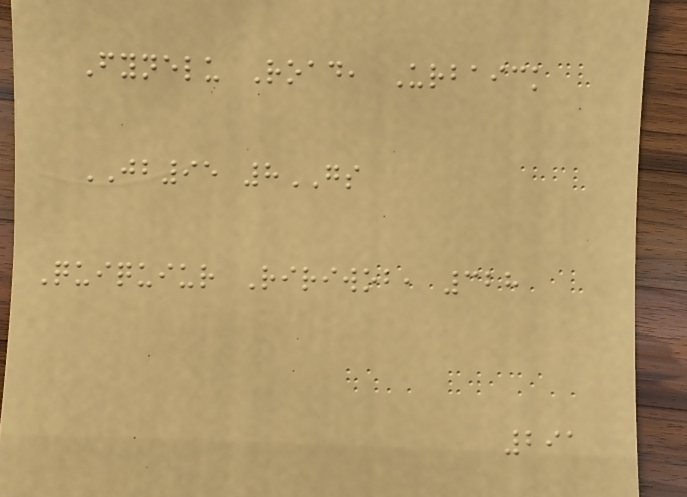Fynelu Road, Urbaick
JB95 8GS
Quiquiur Ririwob, 328
291
